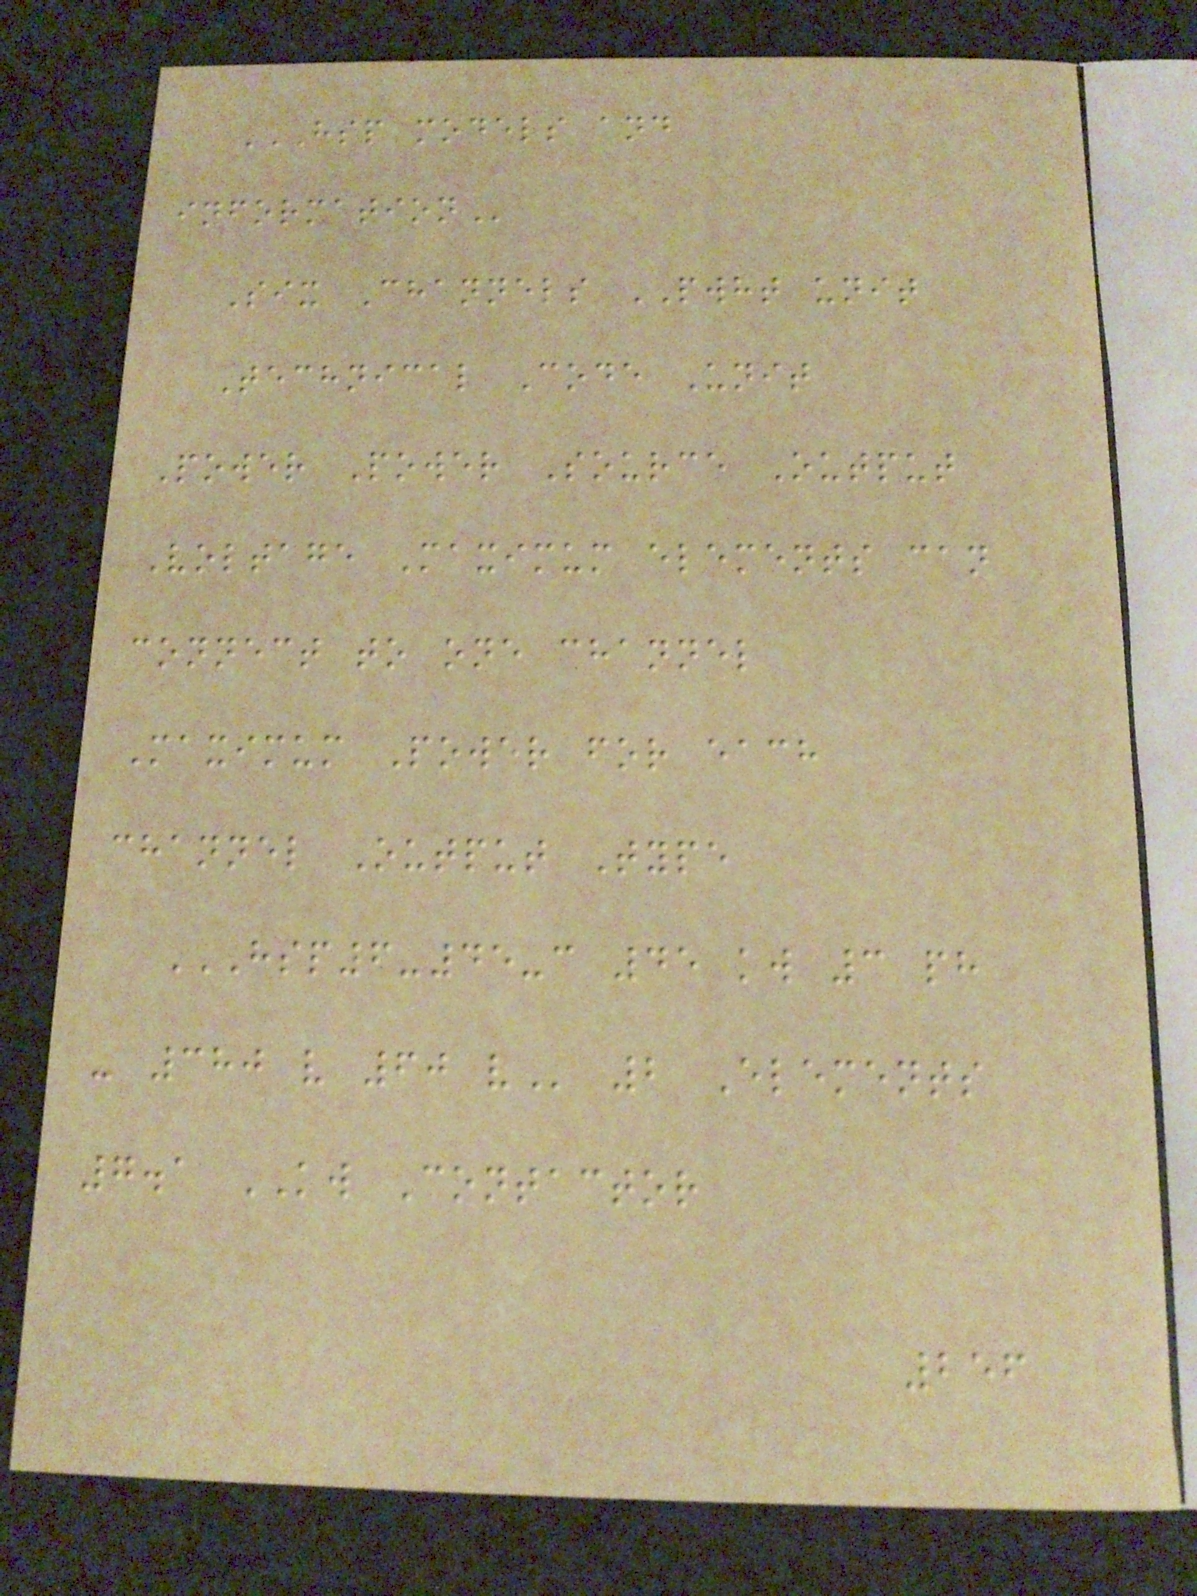HSP MODELS AND
INFORMATION
Six Channels PWHT unit
Technical Code Unit
Power Power Source Output
Voltage Maximum elements can
connect to one channel
Maximum Power for each
channel Output Type
HSP6-45-C 45 KW 3 PH
- 380 V 60 V 2 Elements
7.1 KW Contactor
256
